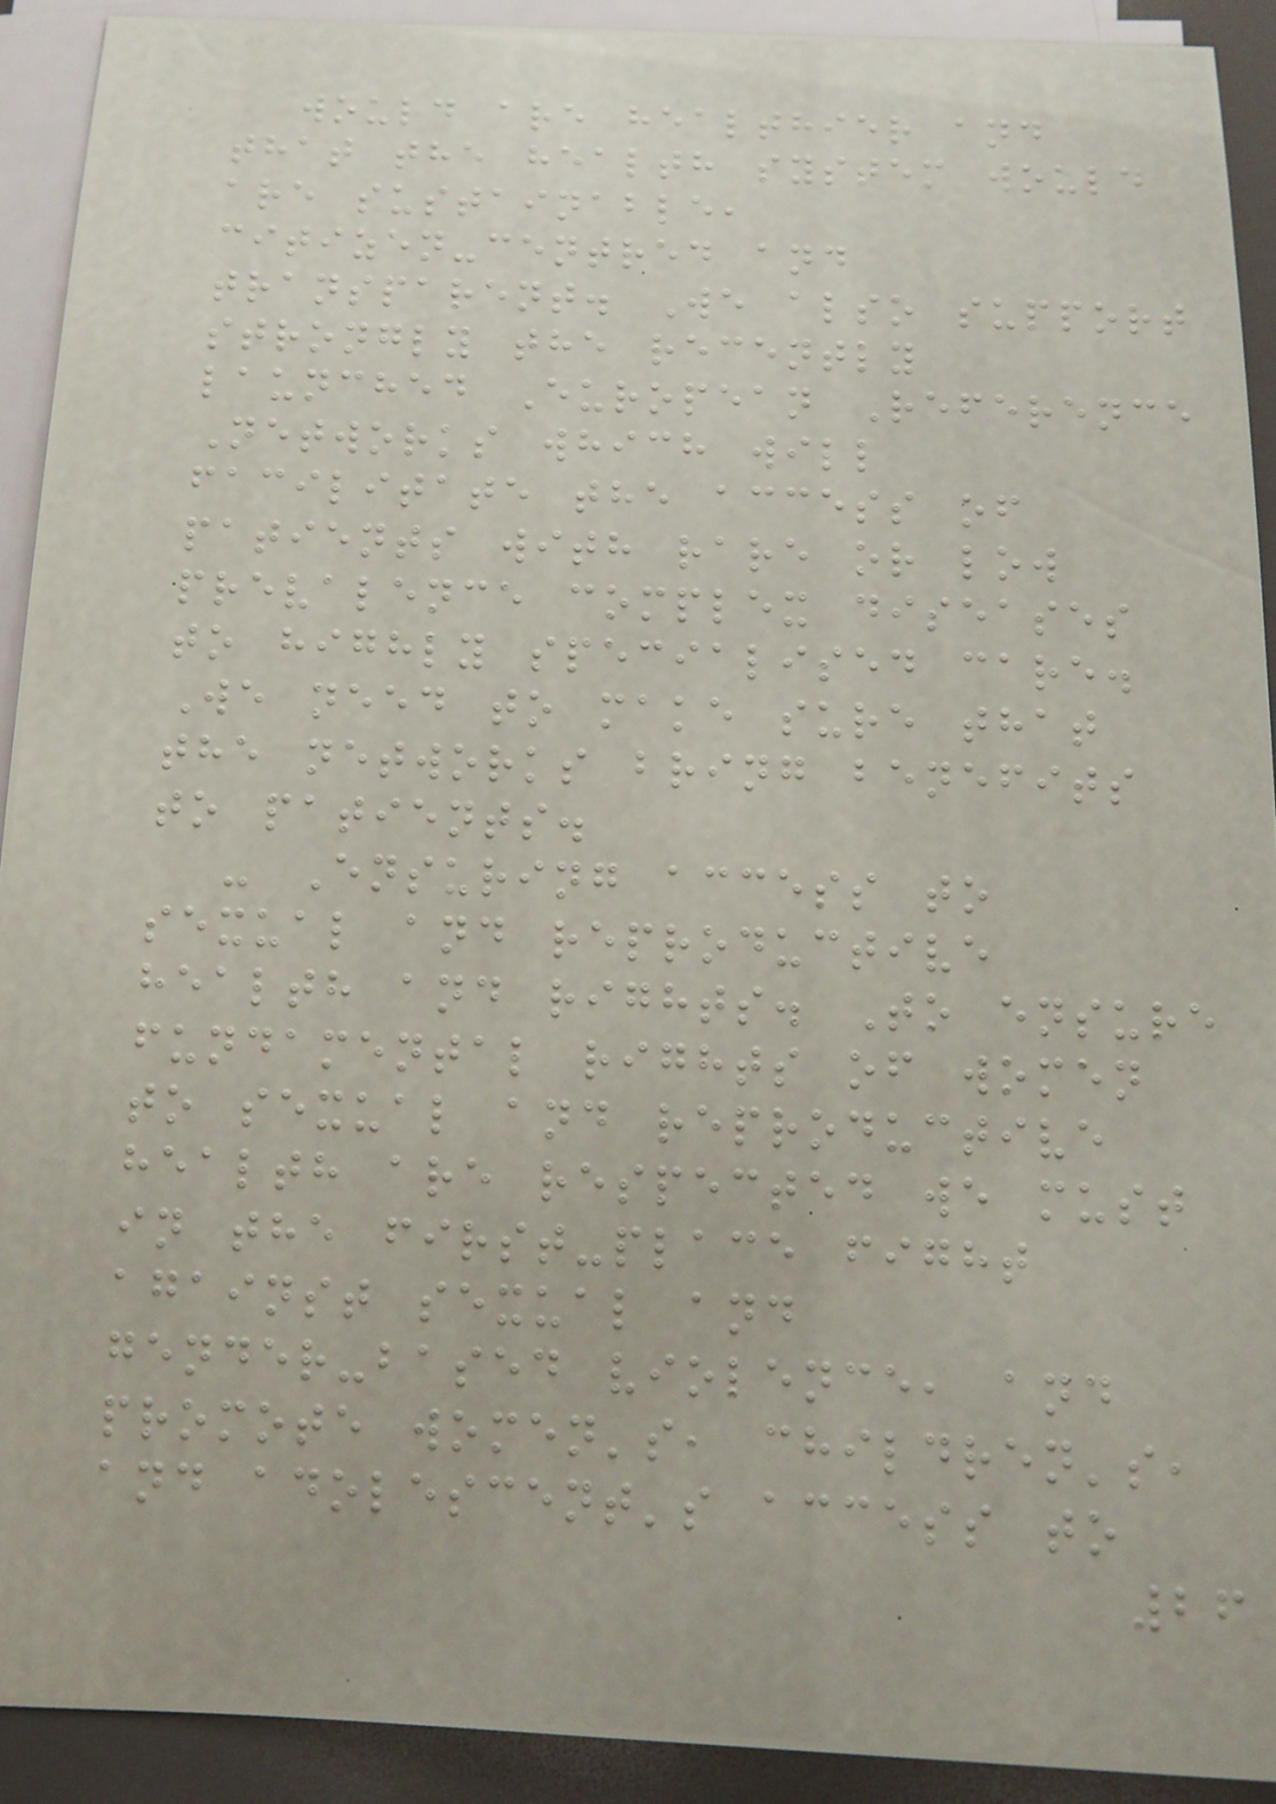would are healthier and
that the health system would
are sustainable,
citizen-centred and
transparent. We also support
strongly the recently
launched European Reference
Networks which will
facilitate the access of
patients with rare or low
prevalence complex diseases
to highly specialised care.
We need to make sure that
the networks bring benefits
to patients.
- Ensuring access to
sexual and reproductive
health and rights. To ensure
fundamental rights of women
to sexual and reproductive
health are respected we must
in the first-place fight
against sexual and
gender-based violence, and
promote women's, children's,
and adolescent's access to
26
